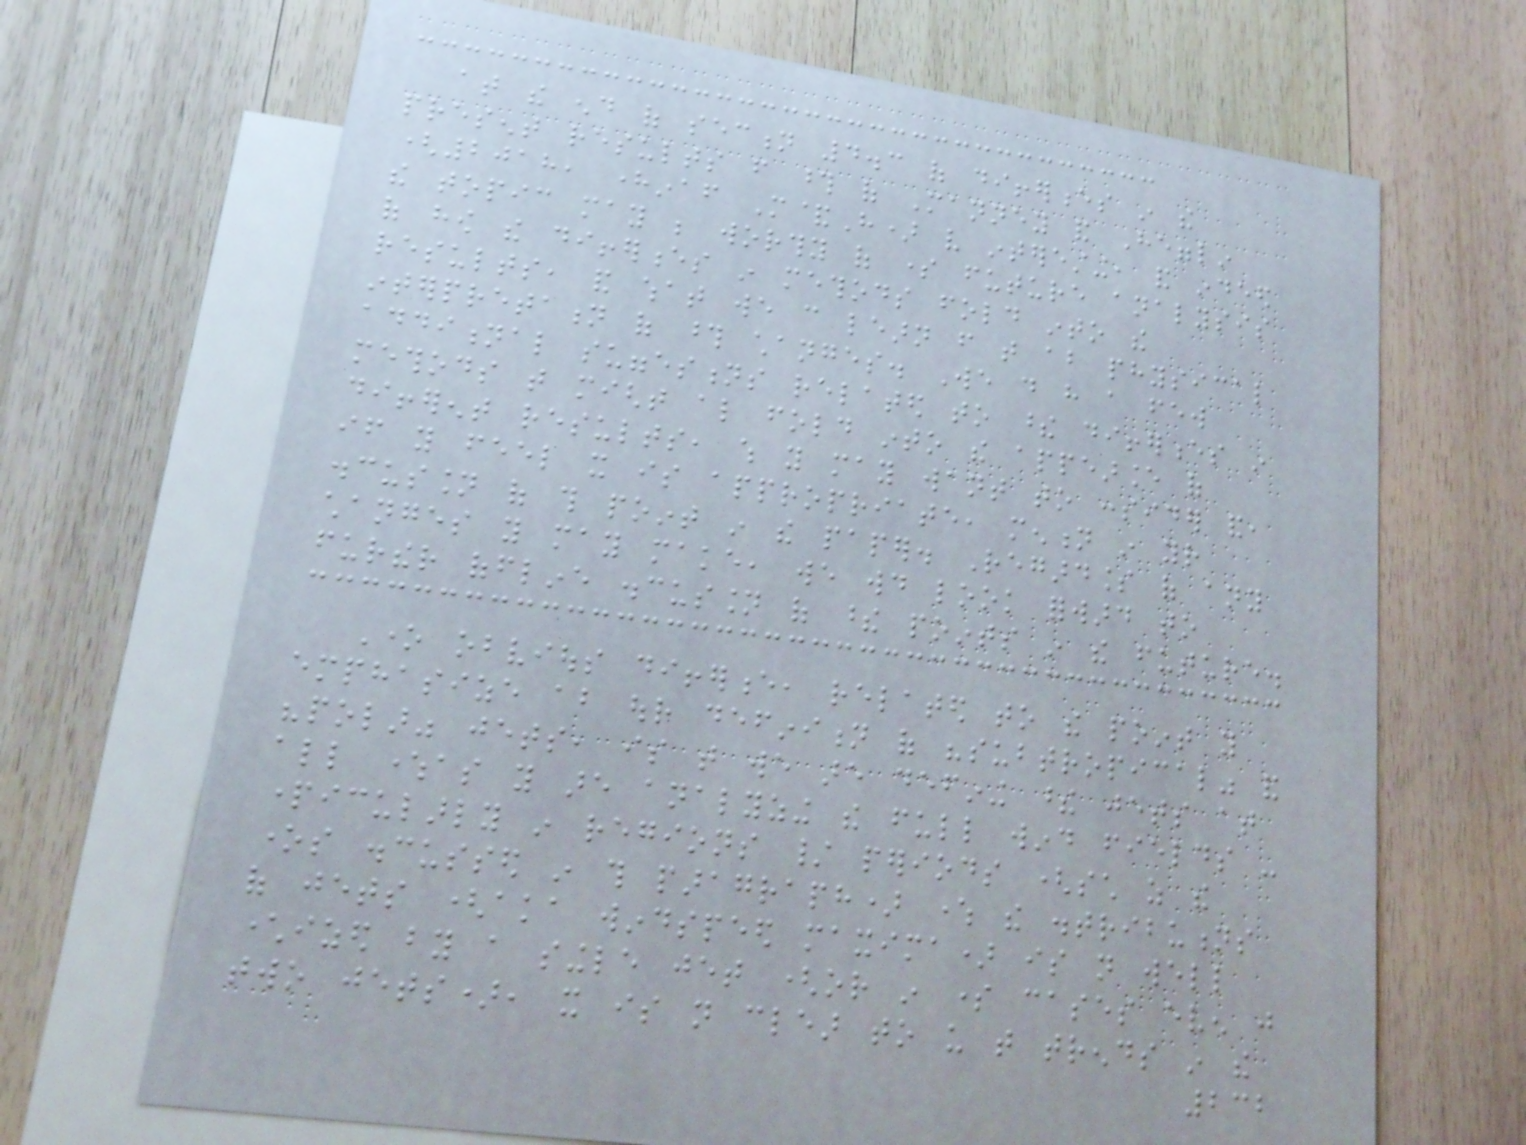at the end of section 4.3 of differences in the
present results from those of Manney and Hegglin
(2018, hereinafter M&H) very interesting, and indeed
the topic may be worthy of some future analysis
of how the differences in methods fold into the
results, and what we can learn from that about physical
interpretation of those changes. We do have a few
additional suggestions related to these differences in
methods that might also fold into the appearance of
different results, which you may want to consider and,
if you feel it is appropriate, mention in your
discussion of this point in the paper. Regardless of any
changes you may make, we would look forward to
further offline discussion of these points in the future.
One obvious difference, related to the point you
emphasize about our definition of "subtropical" and
"polar" jets, is that we are defining these jets at
all whereas you are analyzing the full wind fields -
particularly in regions / periods (such as the
ones discussed in this paragraph) where the distributions
of jets (aka windspeed maxima) is not well
characterized by a single jet (or in some cases even just
two jets), it is not clear to us that trends in the
232
